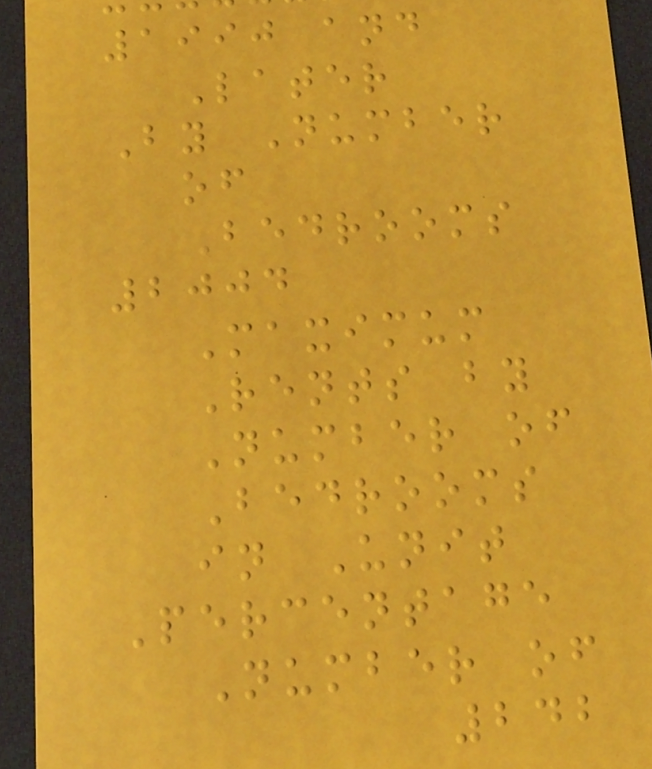1990 and
Later
By Number
of
Bedrooms
2004
Maximum
Rents by
Number of
Bedrooms
in Unit
Percentage
Number of
242
